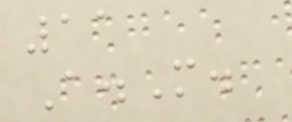11
A.M.
